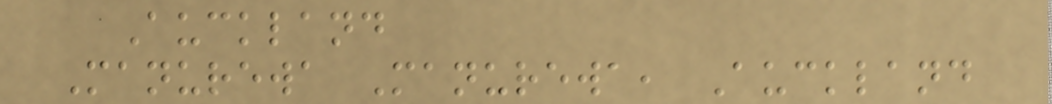Auckland
Manurewa Manurewa, Auckland
